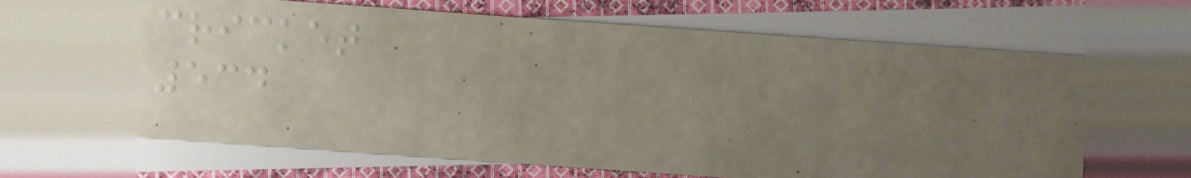cricket
534
